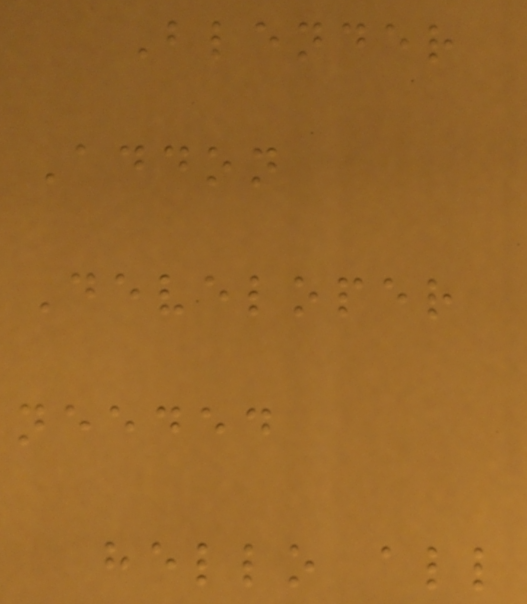Blender
Addon
Developer
needed
hello all
